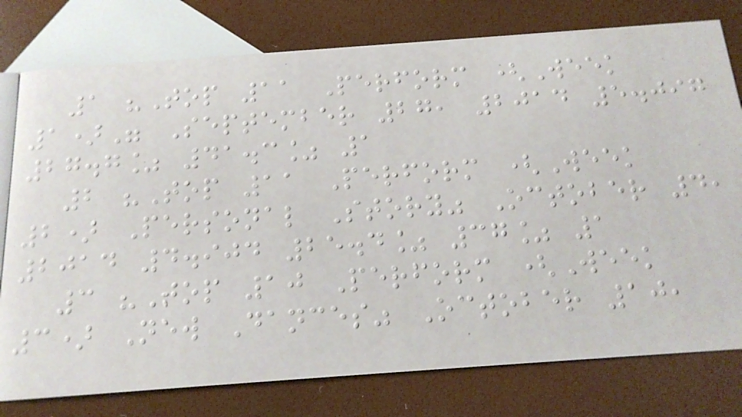1 "Top 11 Perform (Week
1)" September 27, 2014 5.097
27.7% 41.3% 1
2 "Top 11 Perform (Week
2) Personal Story" October 4,
2014 4.904 25.4% 37% 1
3 "Top 10 Perform (Week
3) New Dances" October 10,
